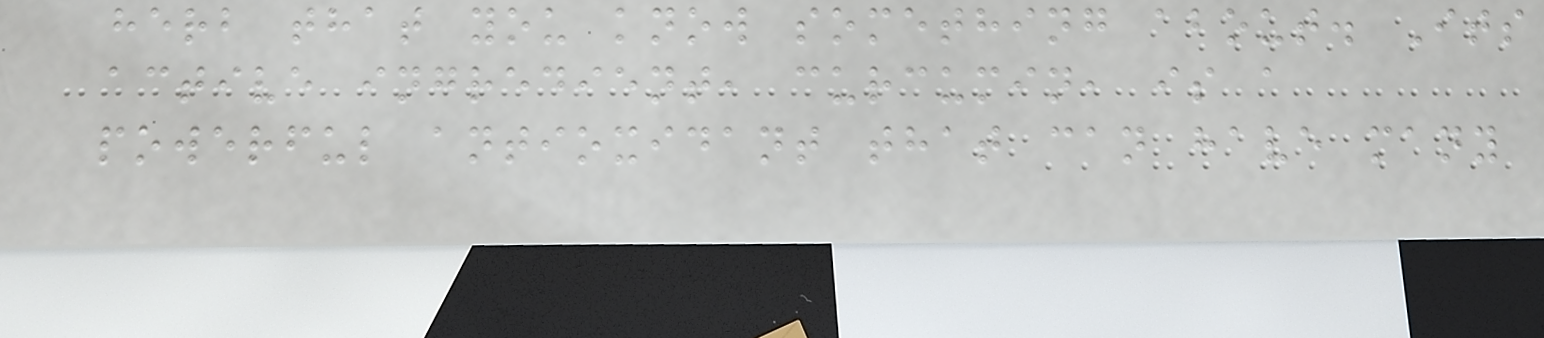herb that you know something about. Its
active ingredient, curcumin, is a
powerful antioxidant that can have many
